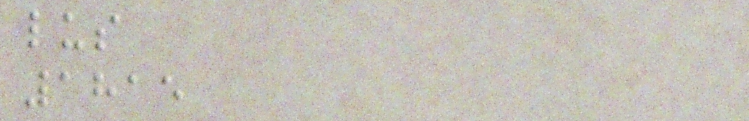lus
1815
